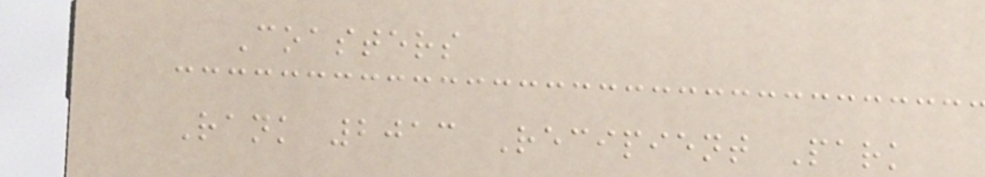Coasters
Rank 2013 Recipient Park
